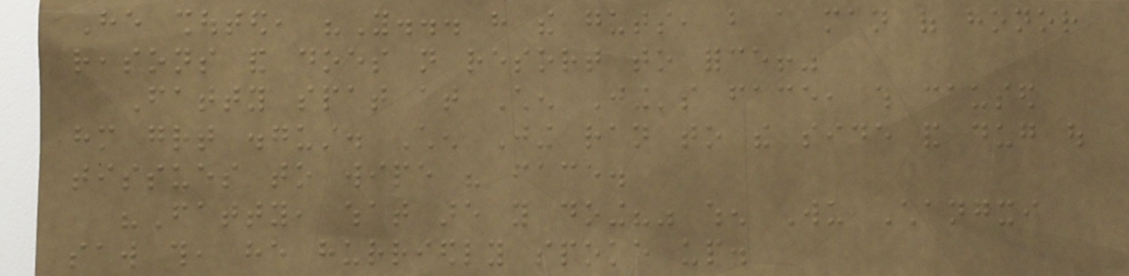He shouted, "You... have the guts, but a man of honor
reasons and does not resort to force!"
Fatty spat at Chen Jing's face, which caused
him great disgust. Chen Jing ran to the side and dug out
tissues to wipe his face.
"Fatty, what are you doing?" when Wu Changxi
saw this, he hurriedly spoke up.
